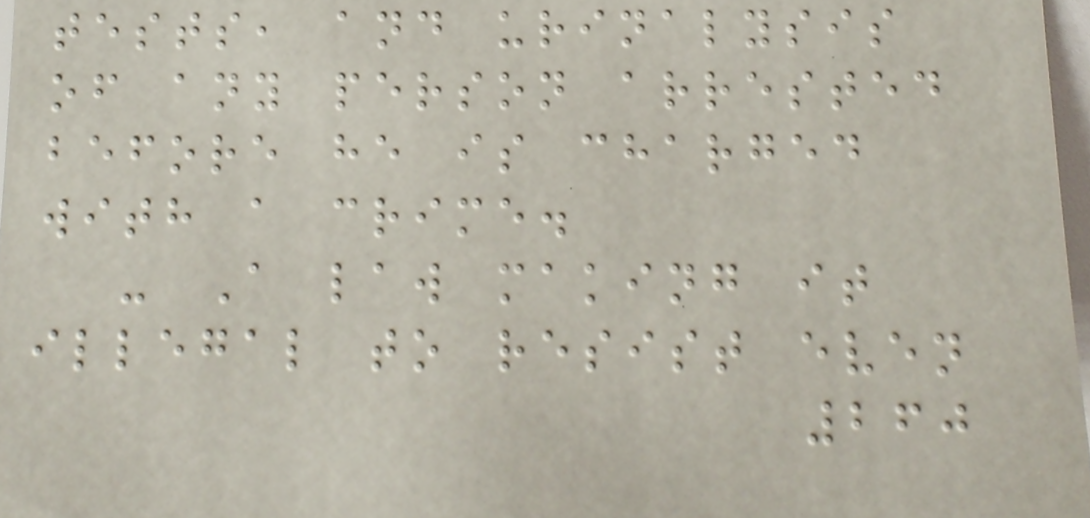tests, and urinalysis
of any person arrested
before he is charged
with a crime.
- A law making it
illegal to resist even
260
